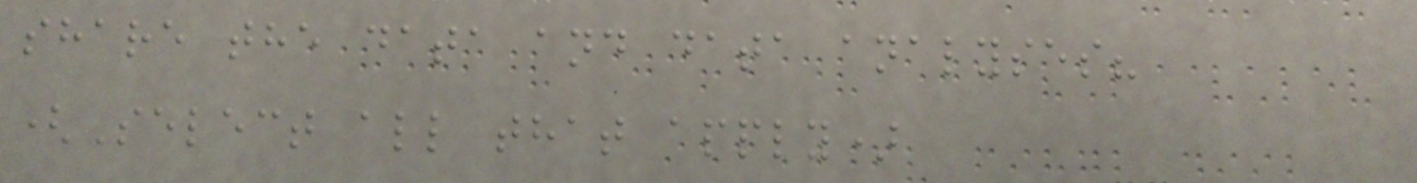share the data and data analyses?
(Select all that apply)
